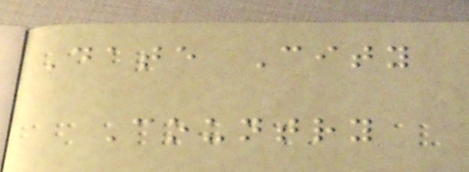Date City
Country
